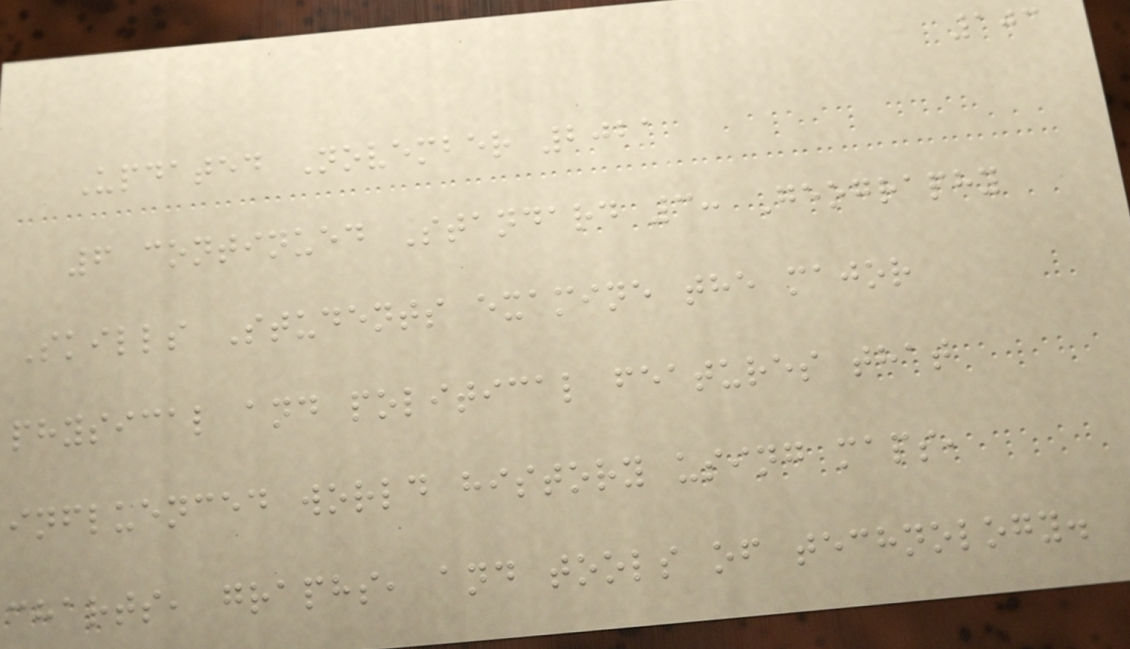103
Updated November 2021
6 continued Standard 3: Geography
Skills Students examine the major
physical and political features that
influenced world history using maps,
charts, graphs, and tools of technology.
